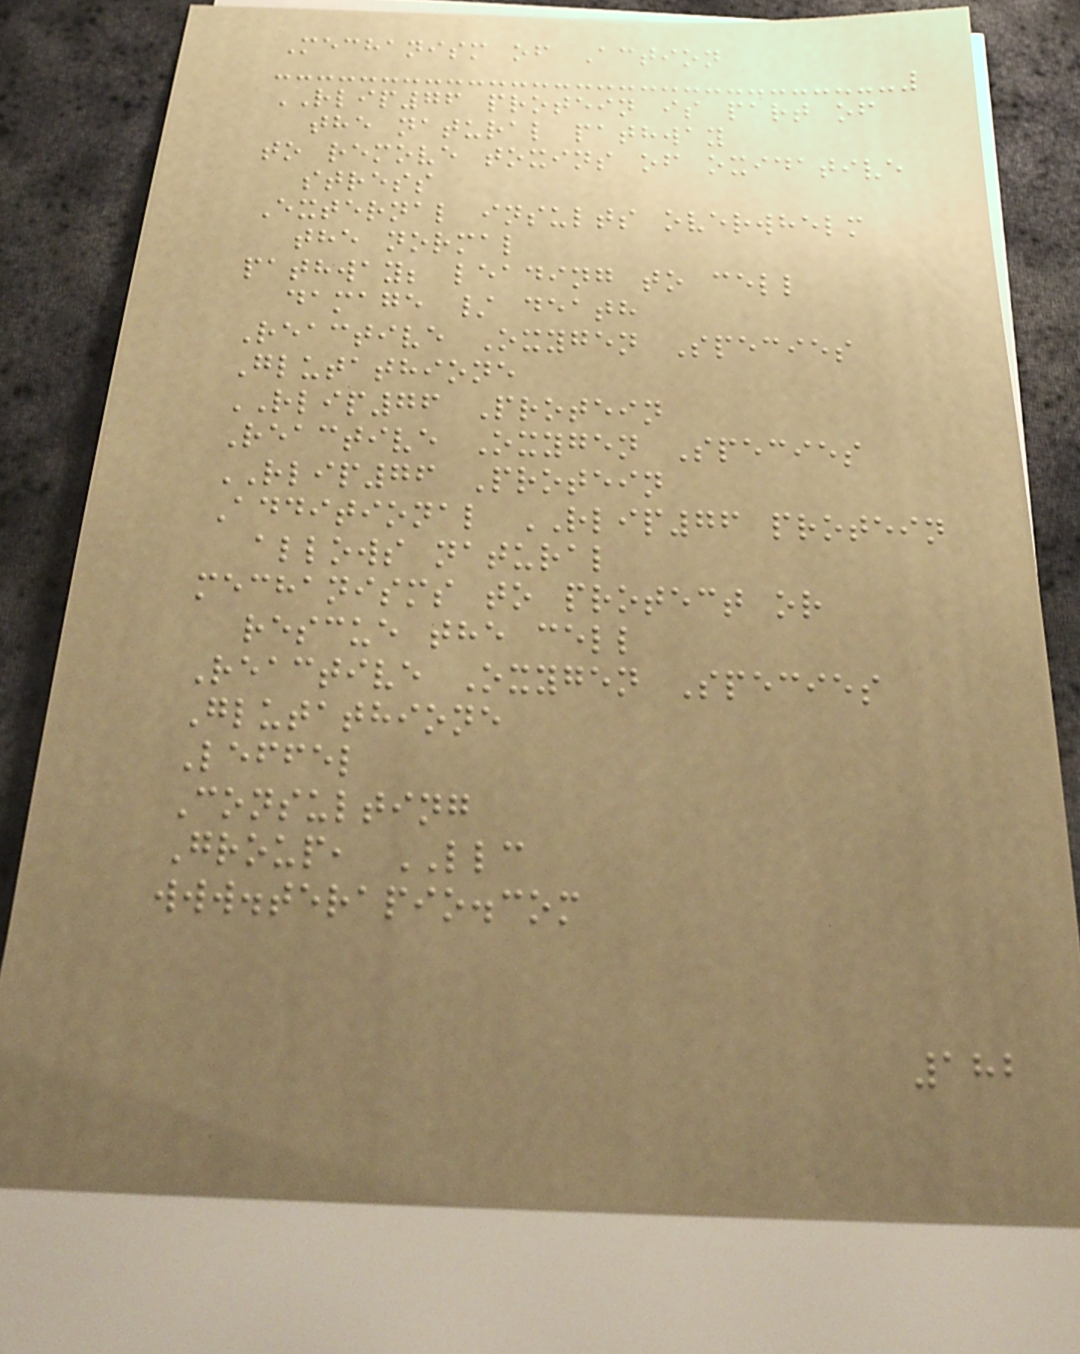Mechanism of Action
RLIP76 protein is part of
the natural pathway
to remove toxins of oxidative
stress
External insults overwhelm
the normal
pathway; leading to cell
damage / death
Reactive Oxygen Species
Glutathione
RLIP76 Protein
Reactive Oxygen Species
RLIP76 Protein
Additional RLIP76 protein
allows natural
mechanisms to protect or
rescue the cell
Reactive Oxygen Species
Glutathione
Leffel
Consulting
Group, LLC
www.terapio.com
182
